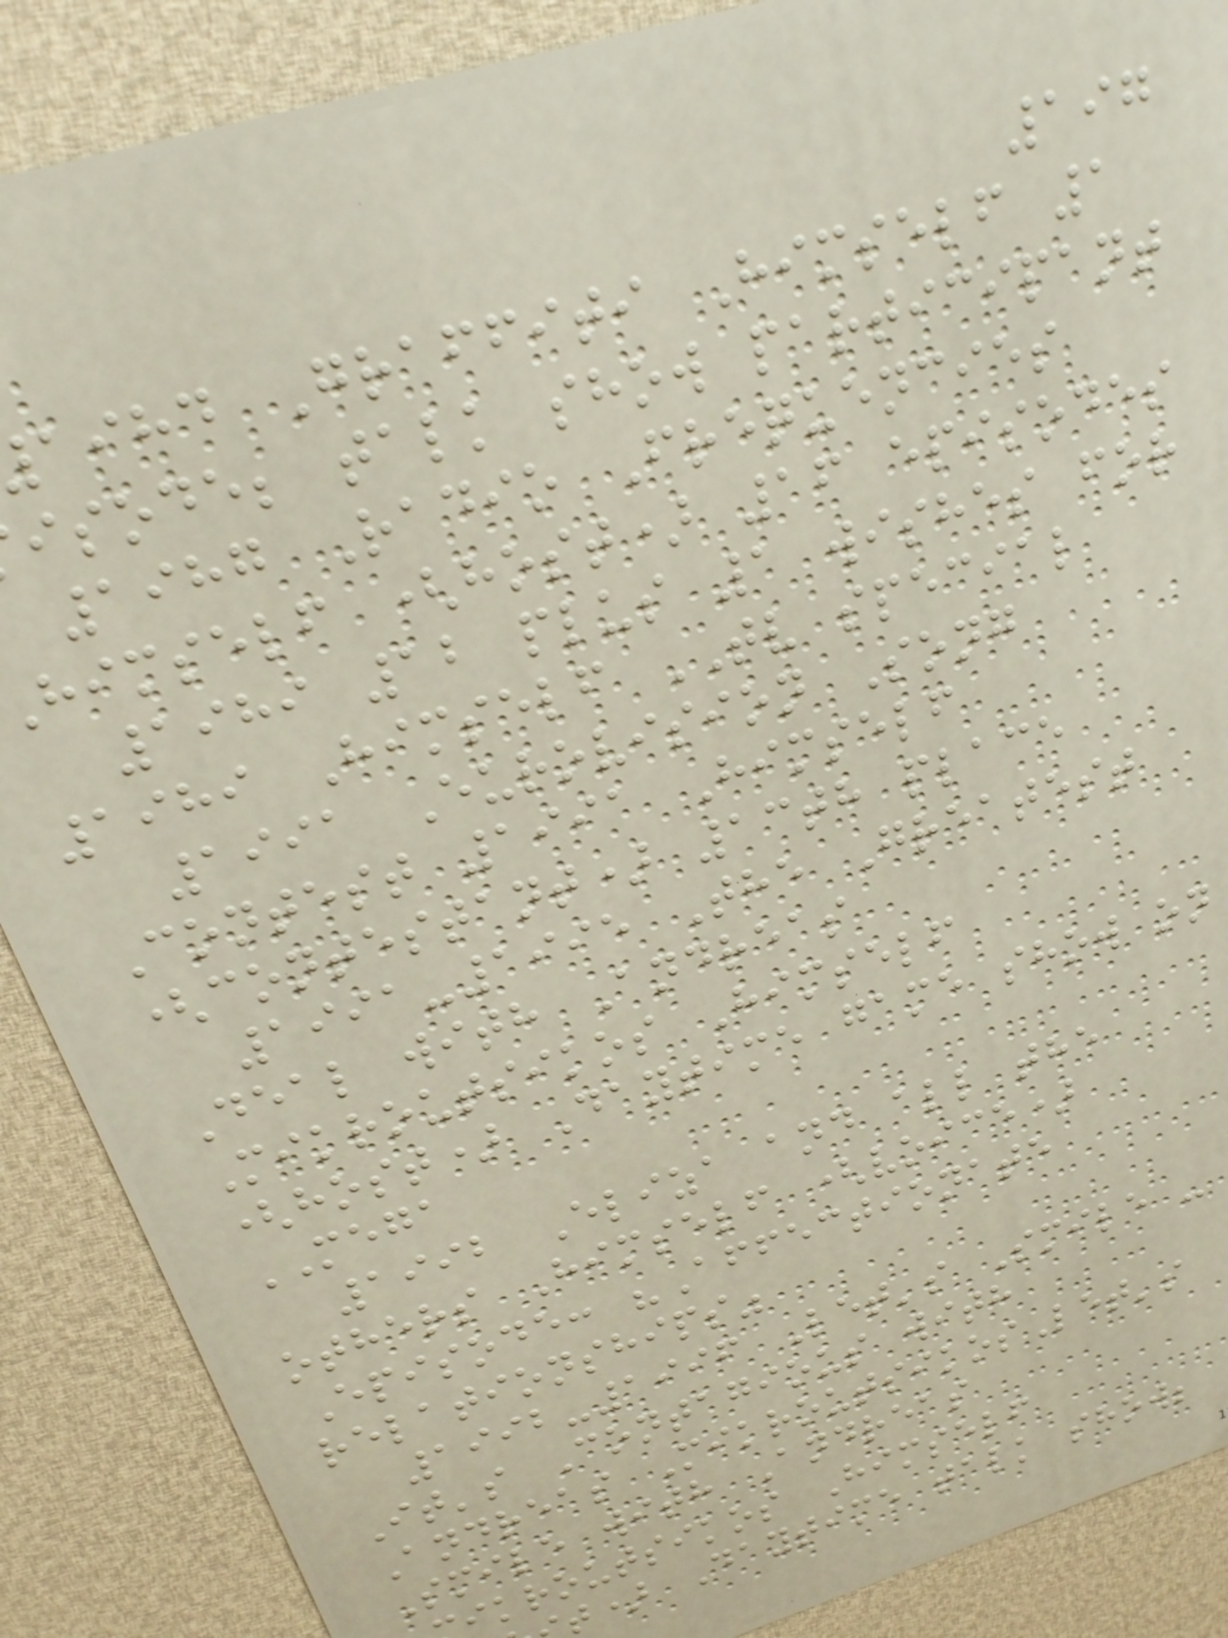197
aihd Graffiti Himself 1
isode; talk show participant
1987 Radio Frequencies
himself (host) 16 episodes
1989 12 plus 1 wishes for
1989 Himself TV special
1991 Eurovision Song
Contest 1991 Himself
(contestant) 13th place
1991-1995 The Greatest
Deal with Andreas
Mikroutsikos Himself
(host) Daytime game show on
MEGA
1992 Eliza and all the
others Himself (voice)
Episode: "Affectionate
relationships"
1992-1996 Let's Smile -
It's Contagious with
Andreas MikroutsikosLet's
Smile with Andreas
ikroutsikos Himself
t) Daytime talk show;
